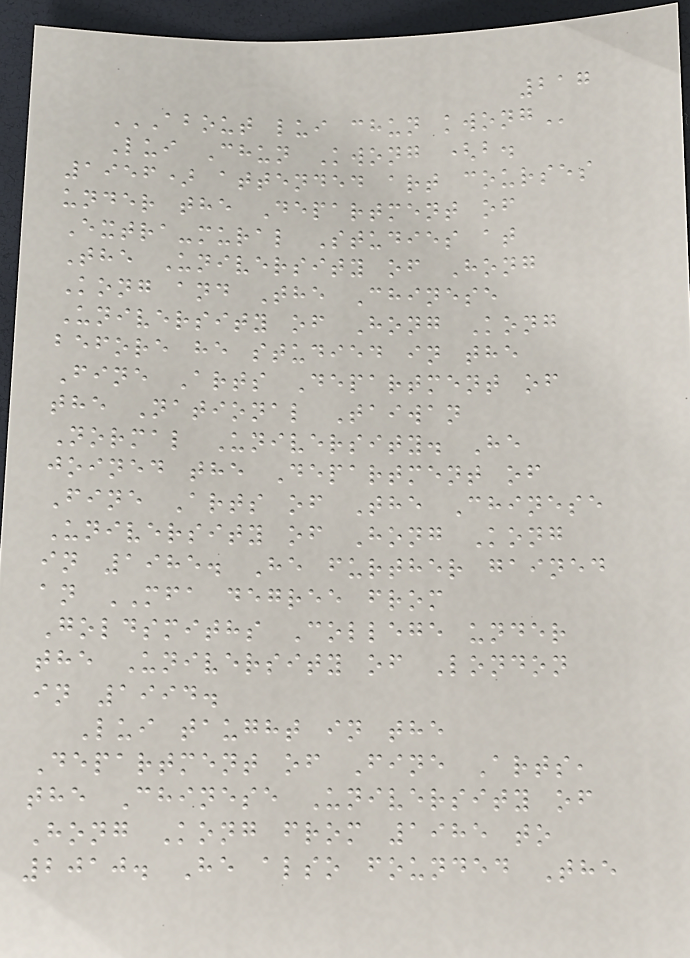217
ABOUT LUI CHUN KWONG
Lui Chun Kwong (b.
1956) attended art courses
under the Department of
Extra-mural Studies at
The University of Hong
Kong and The Chinese
University of Hong Kong
before he studied in the
Fine Arts Department of
the National Taiwan
Normal University. He
joined the Department of
Fine Arts of The Chinese
University of Hong Kong
in 1985. He further gained
an MFA degree from
Goldsmiths College under
the University of London
in 1994.
Lui taught in the
Department of Fine Arts,
the Chinese University of
Hong Kong from 1985 to
2010. He also founded The
